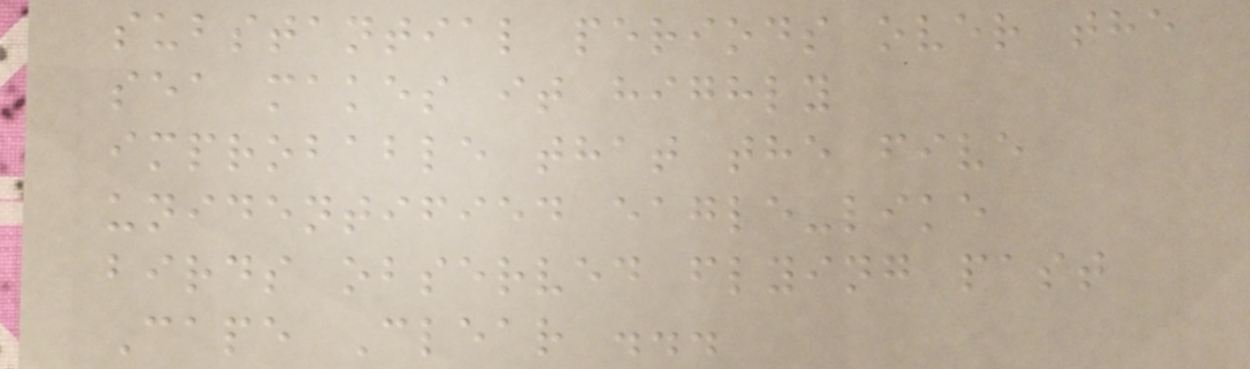substantial periods over the
sea makes it highly
improbable that the five
unidentified eagle-like
birds observed flying past
Cape Clear ...
